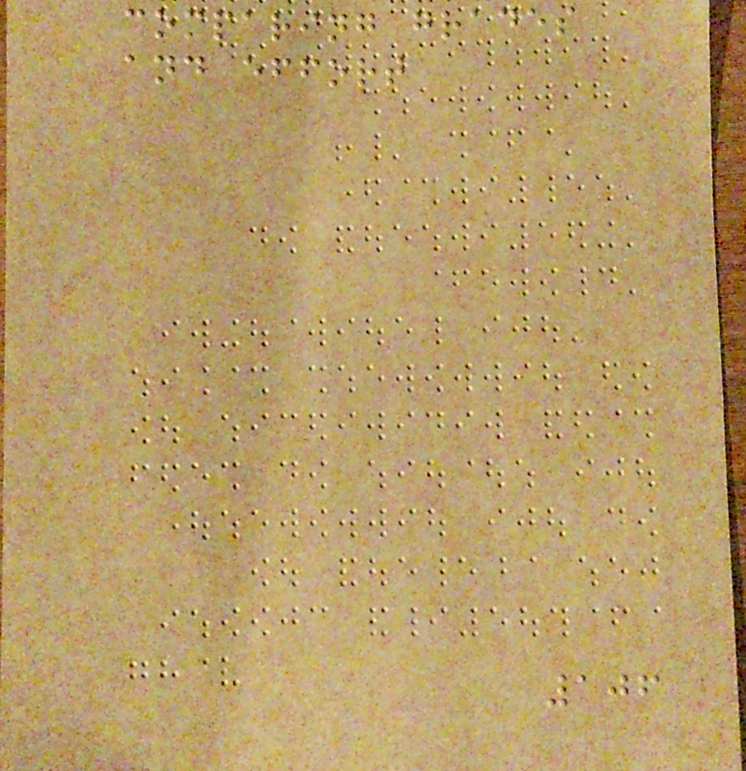comparing grades
and effort
106
